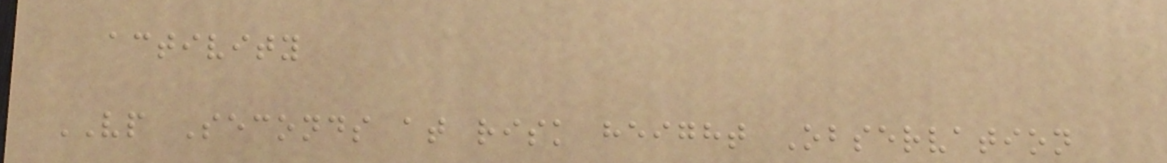activity
VP Seconds at risk height Observation
